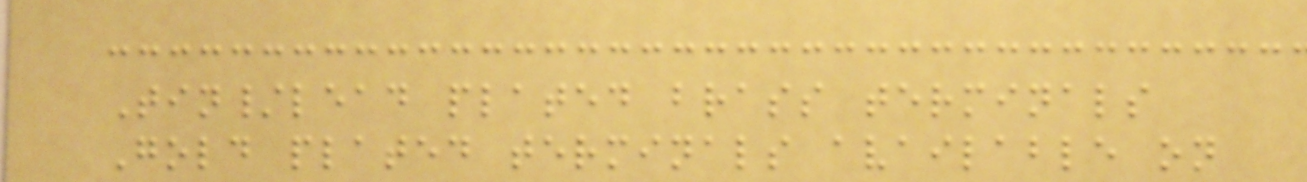Tin/lead plated brass terminals
Gold plated terminals available on
